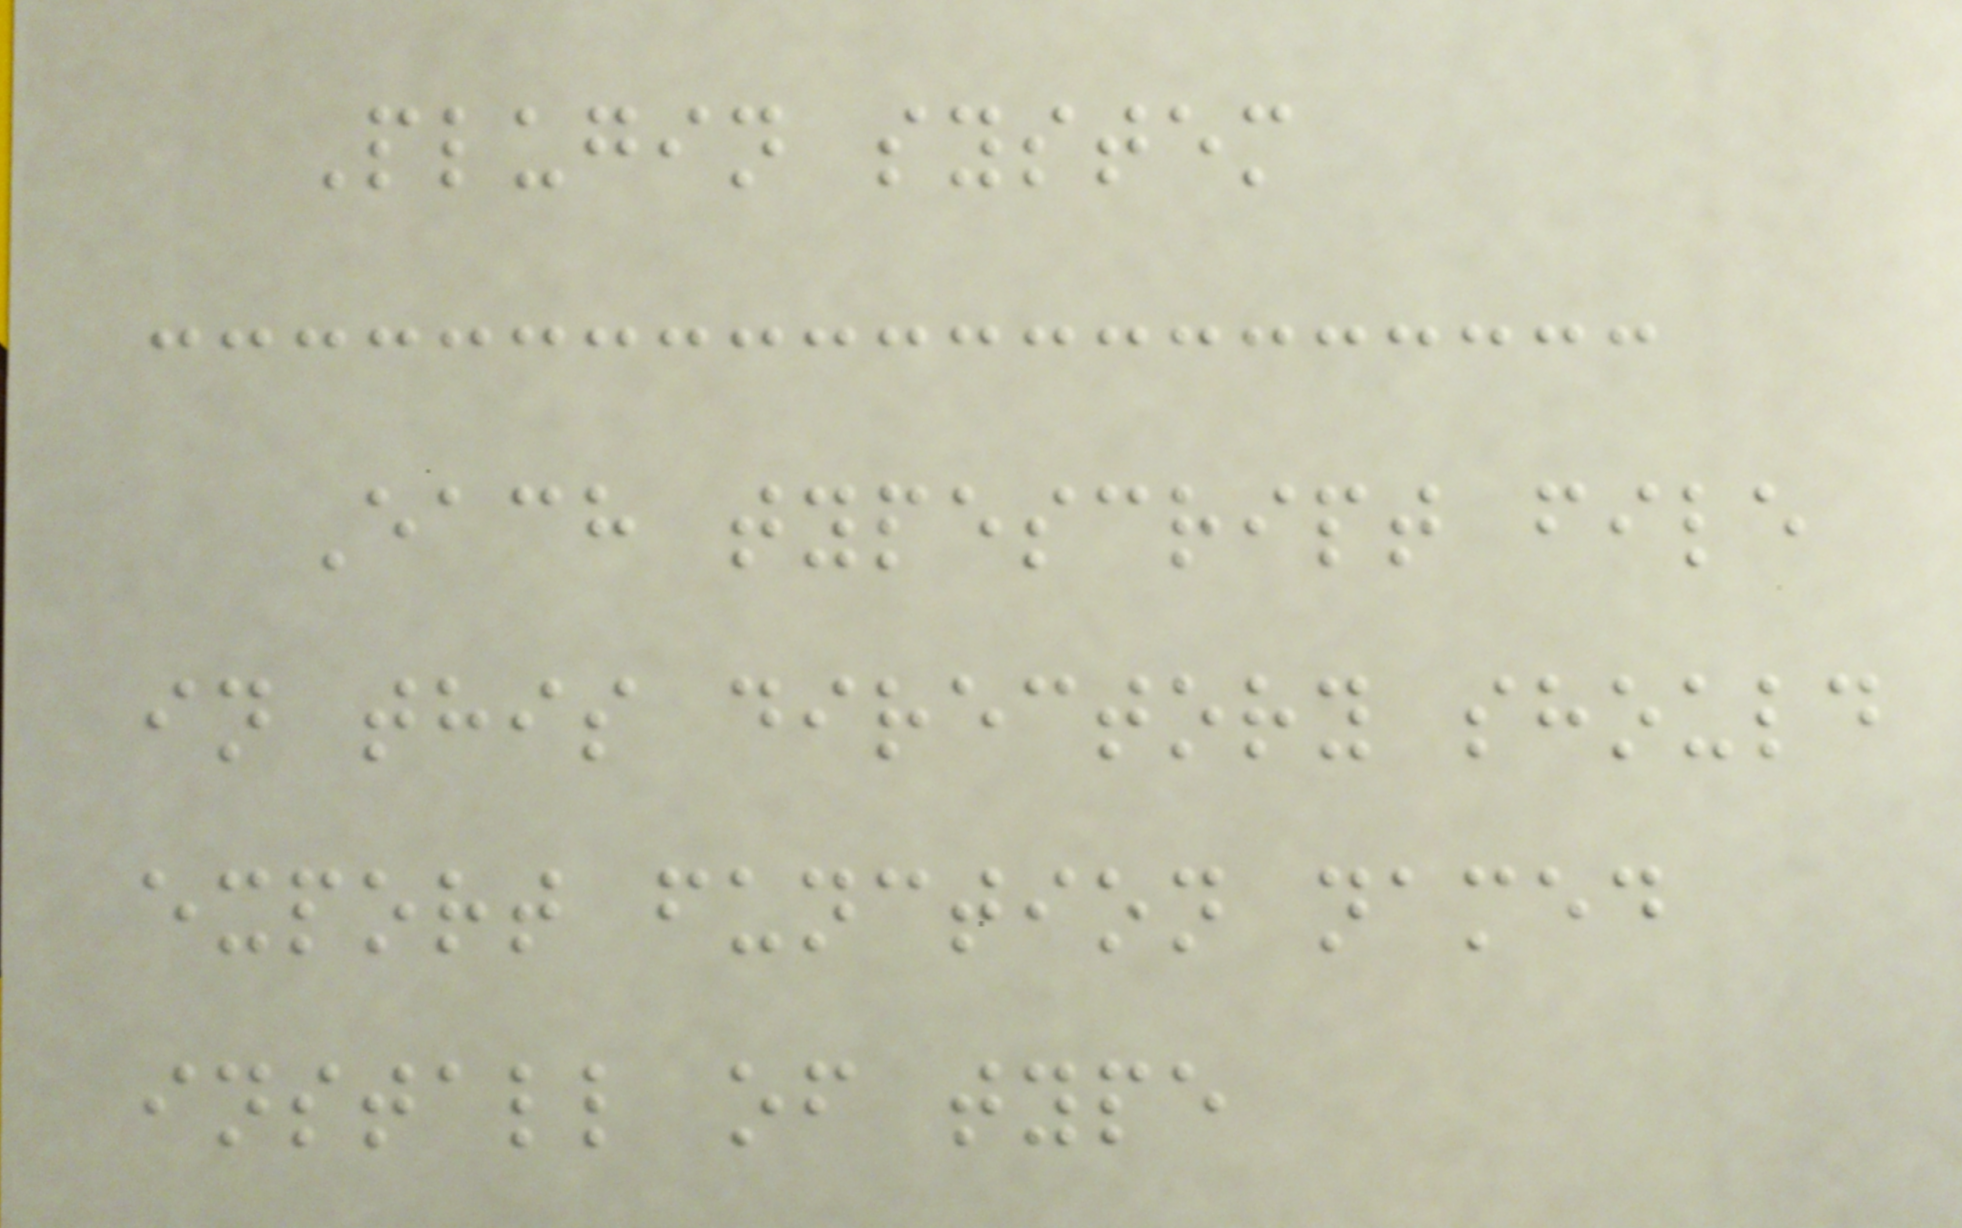Plugin system
Each typescript file
in this directory should
export function named
install of type
